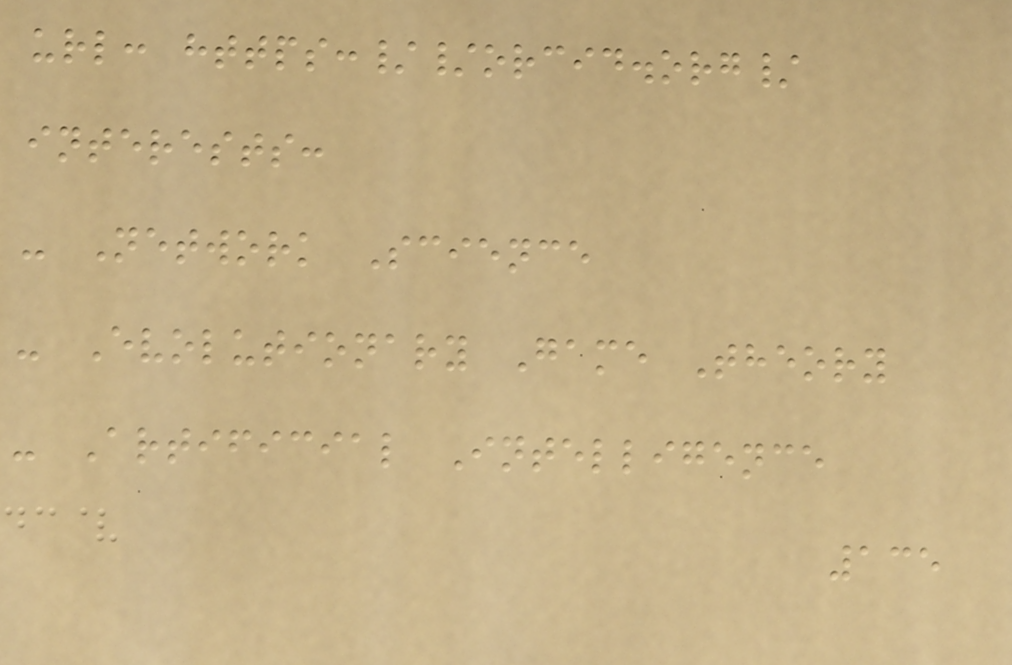url: https://orcid.org/
interests:
- Network Science
- Evolutionary Game Theory
- Artificial Intelligence
135
